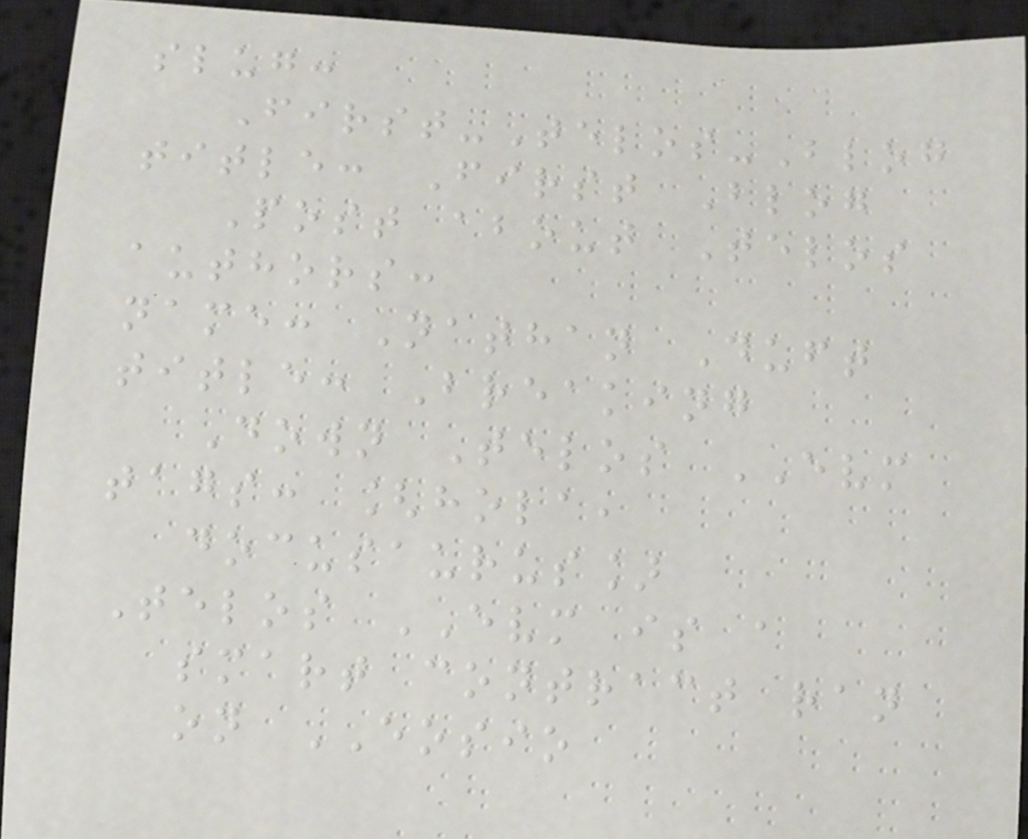slug:
First-Telos-Blog
title: First Blog
Post about Telos
authors:
name: Nathan Duft
title: Breaking
Down Telos EVM
tags: [hola,
docusaurus]
Telos EVM is a
smart contract ran
on EOSIO
